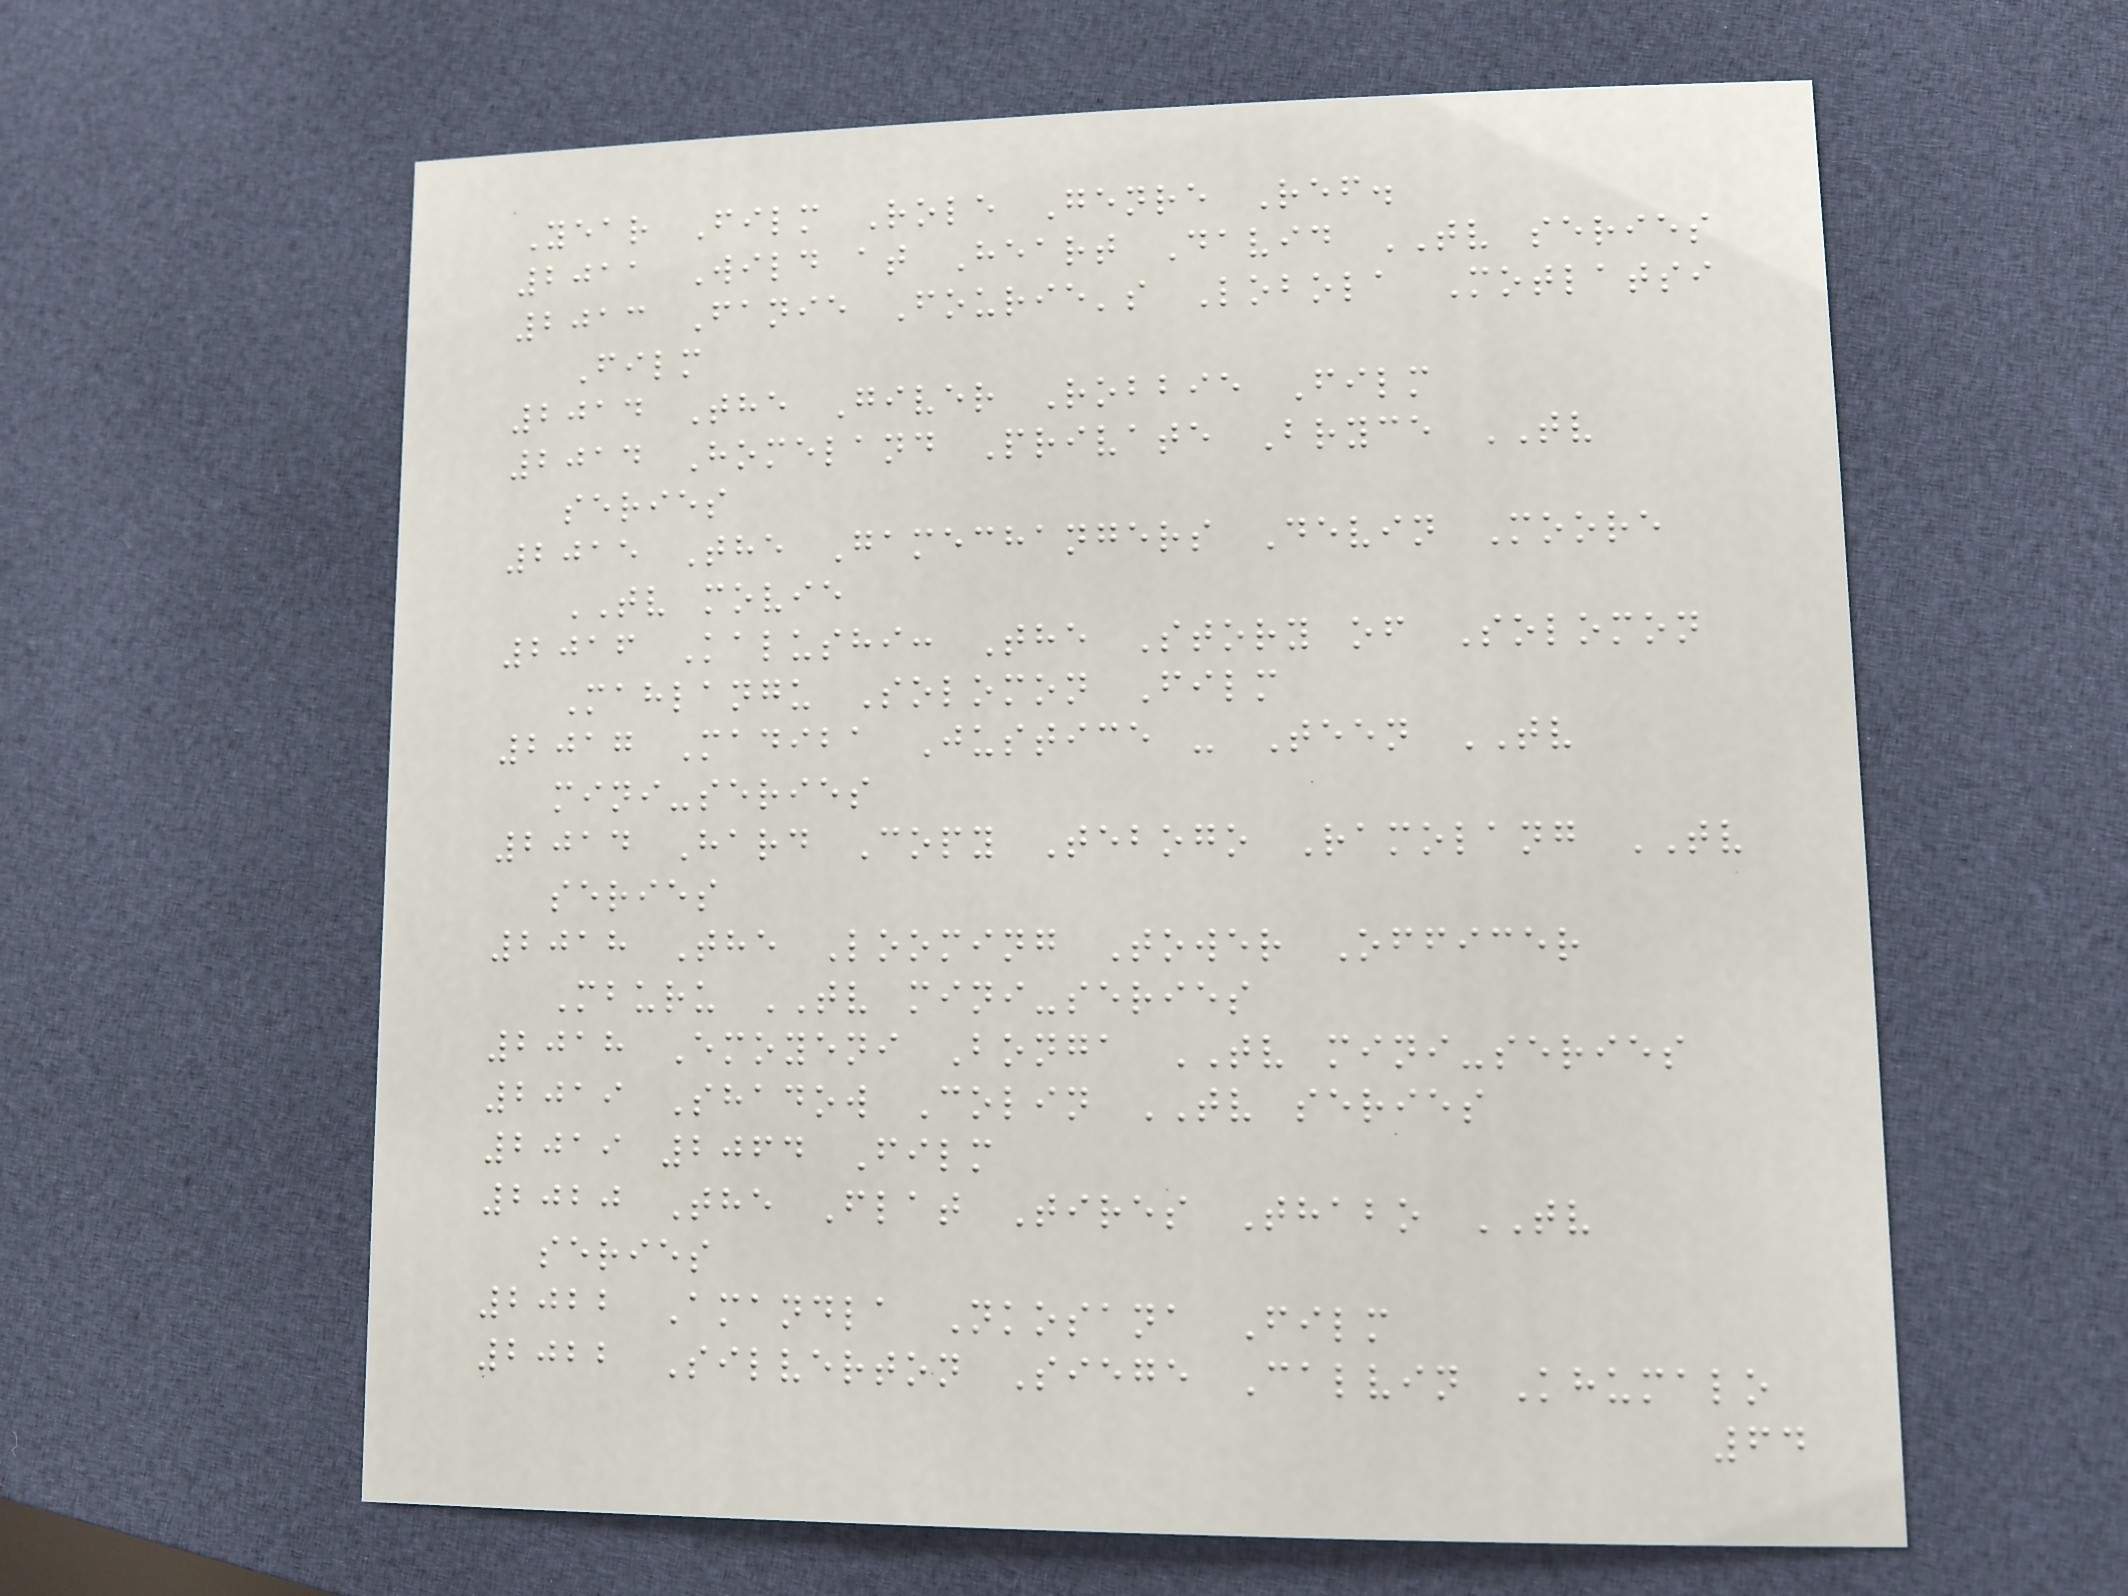Year Film Role Genre Ref.
2011 Wild at Heart David TV series
2013 Fanie Fourie's Lobola Motlatsi
Film
2014 The Giver Robbie Film
2014 Homeland Private Bryce TV
series
2015 The Gamechangers Devin Moore
TV movie
2016 Kalushi: The Story of Solomon
Mahlangu Solomon Film
2017 Madiba Justice - Teen TV
mini-series
2014 Hard Copy Tebogo Ramolang TV
series
2018 The Looming Tower Officer
Mburu TV mini-series
2018 Emoyeni Bonga TV mini-series
2019 Shadow Colin TV series
2019 2064 Film
2020 The Flat Tires Thabo TV
series
2022 Amandla Nkosana Film
2022 Silverton Siege Calvin Khumalo
64
